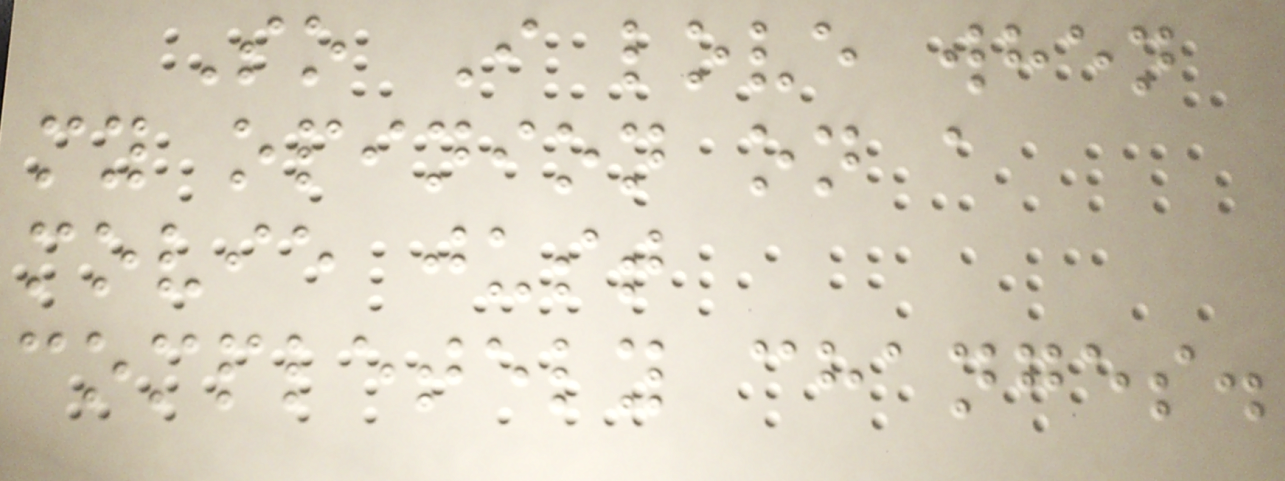So I love when
my opinion on a
movie just
completely changes.
